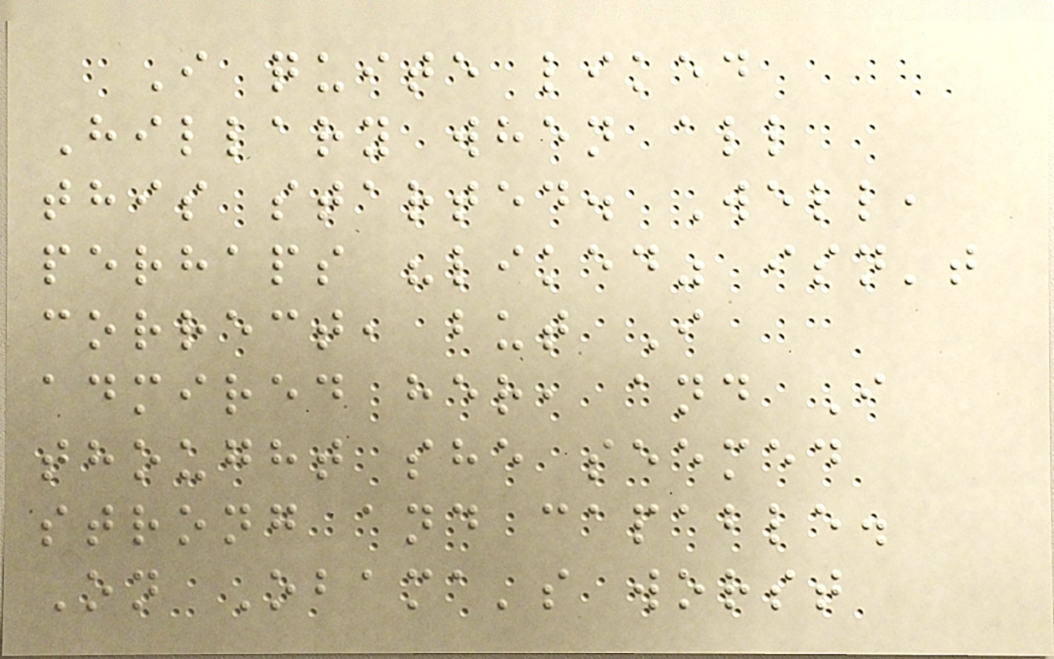I quite liked
Hillary when all
this started. Well,
perhaps "liked" isn't
correct, but I
admired her, and I
thought she seemed
strong and capable.
On Obama's worst
